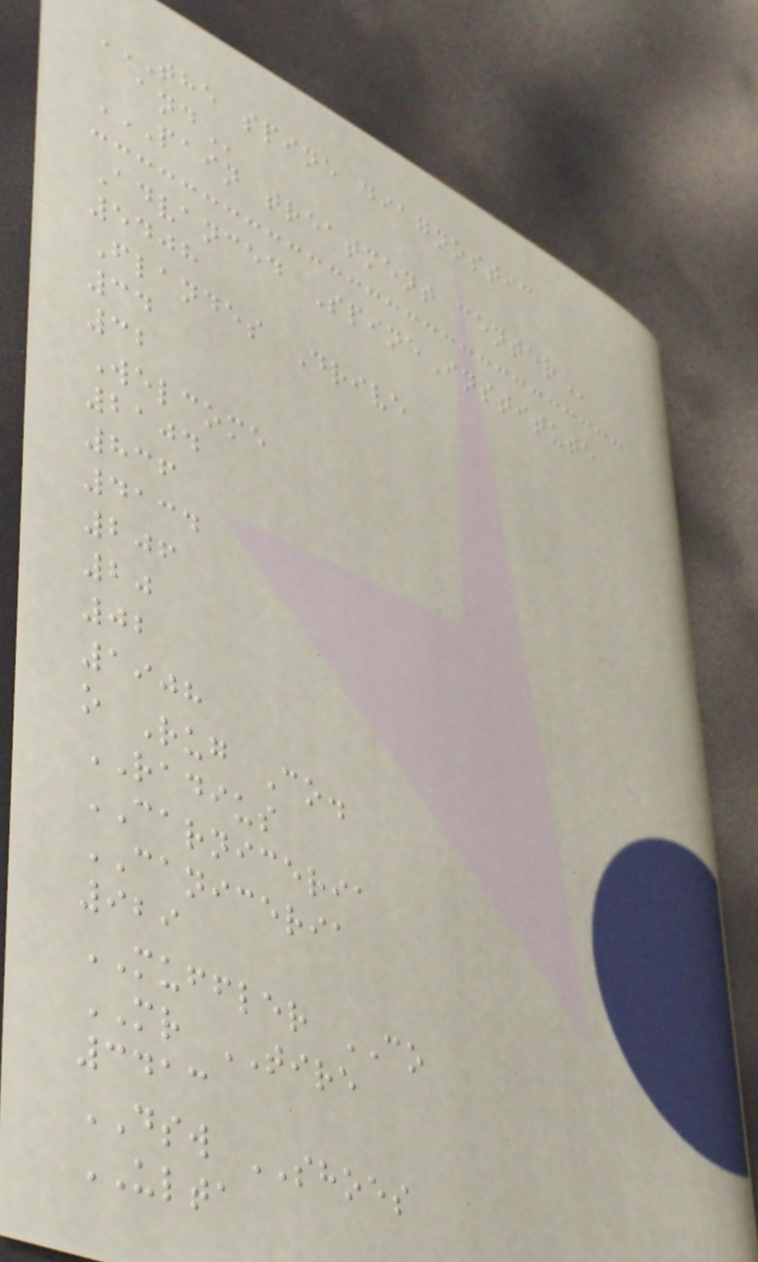THE SPINE DIAGNOSTIC
AND
PAIN TREATMENT CENTER
Advanced SpineInstitute
5408
Flandes Drive
34
32
Welcome
2104
836
4134
206
20
02
1908
o Rug Co.
RADIUS
CARNICERIA
CANICERIA
929
MUFFLER CO
MR TIRE
3413
DSW SHOES
ULTA
